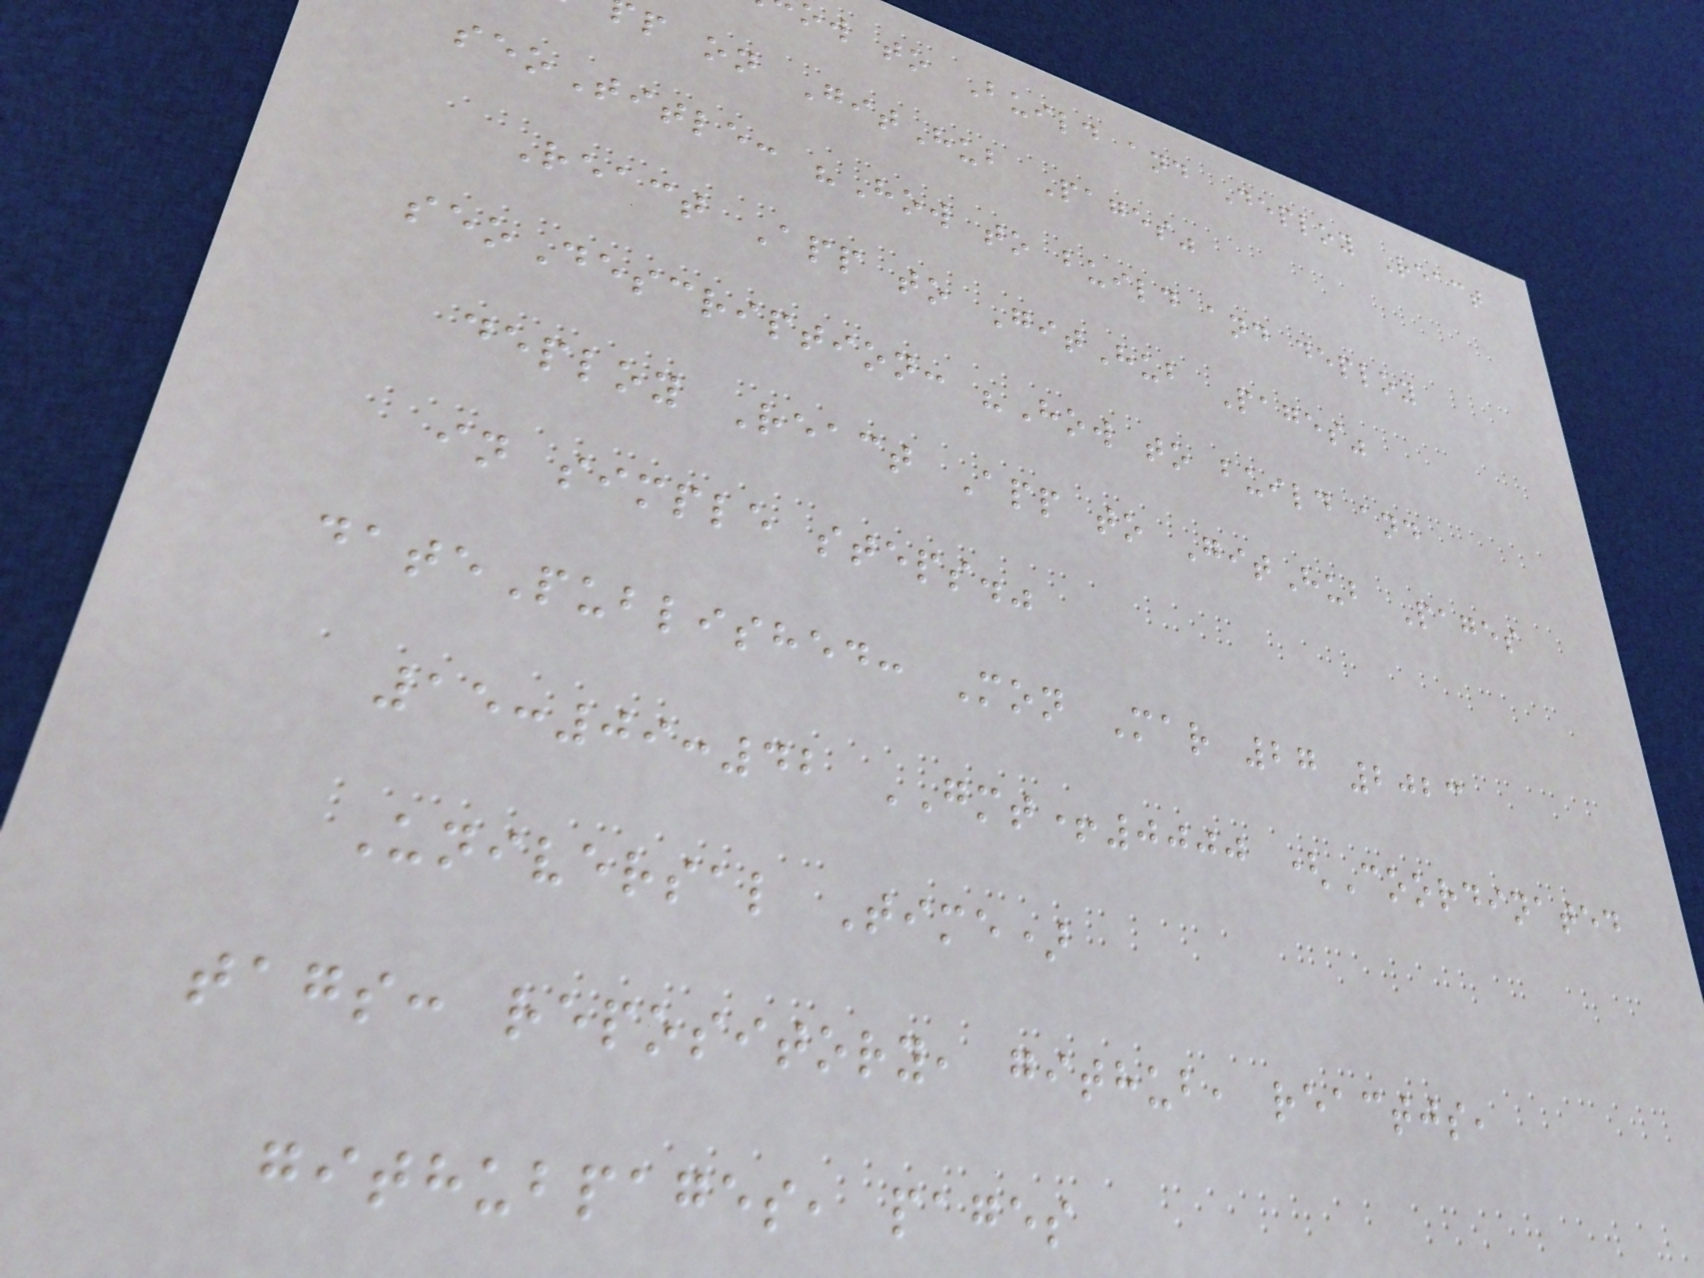ow to Build and Deploy React
p on GitHub Pages"
seoTitle: "How to build and deploy
React App to GitHub Pages"
seoDescription: "How to build and
deploy React App to GitHub Pages
in simple steps."
datePublished: Mon Mar 27 2023
15:09:42 GMT+0000 (Coordinated
Universal Time)
tags: repository, github, reactjs,
githubpages, pages
